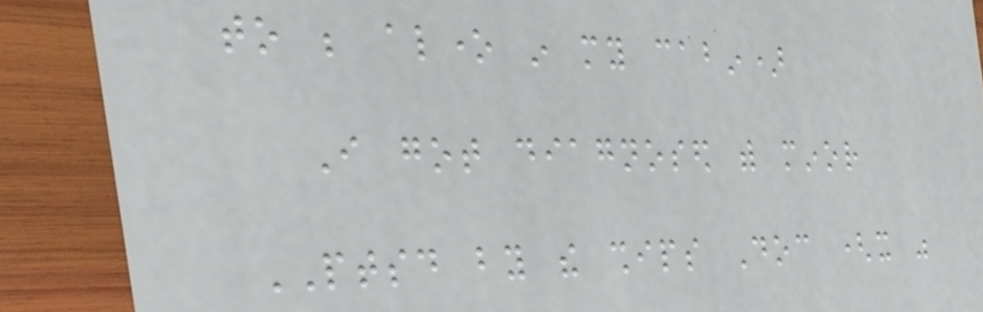to be alone in my cabin)
I got diagnosed with minor
PTSD by the ships Doc (it was
